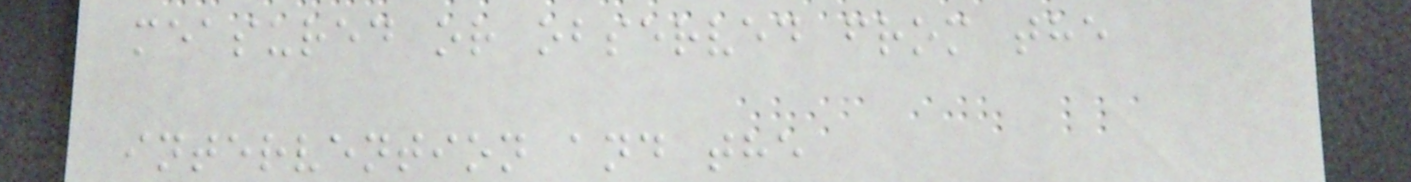measured or observed from the
intervention and the
